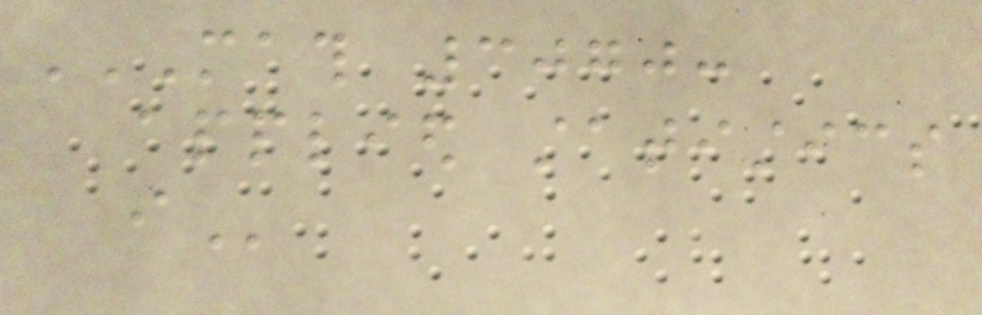MATH 3070:
APPLIED STATISTICS
I
